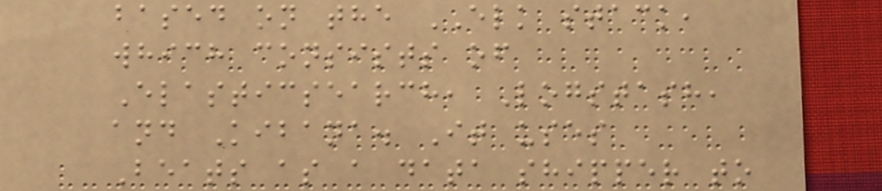based on the ELK stack,
which consists of
Elasticsearch, Logstash,
and Kibana. It uses
Beats as a data shipper to
